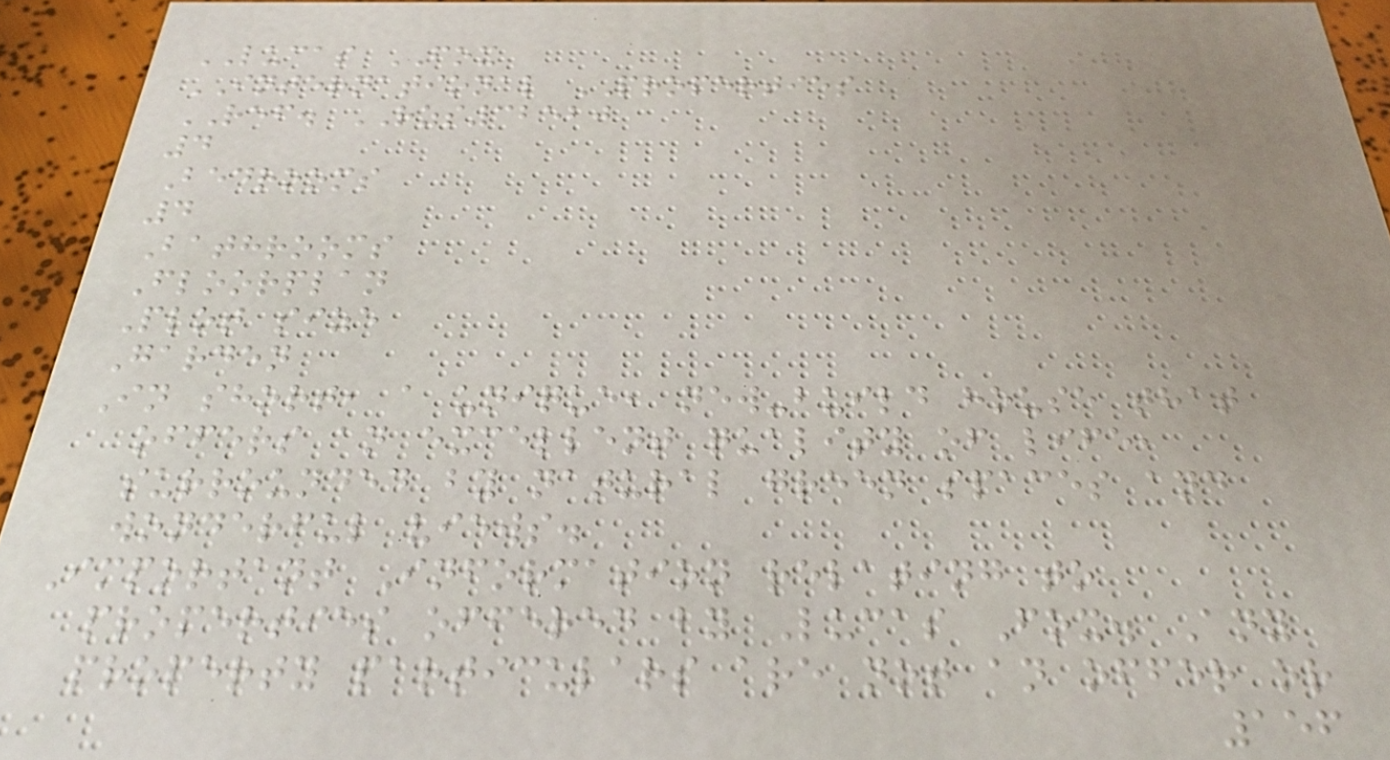LUCAS FOX
INTERNATIONAL PROPERTIES
REF. RZS32520
4
Bedrooms
4
Bathrooms
Floorplan
Plot size
Garden
In short, a unique, new-build house that
offers an excellent quality of life,
surrounded by natural green spaces and
wonderful views.
Important Information relating to
properties offered by Lucas Fox. Any
property particulars are not an offer or
156
